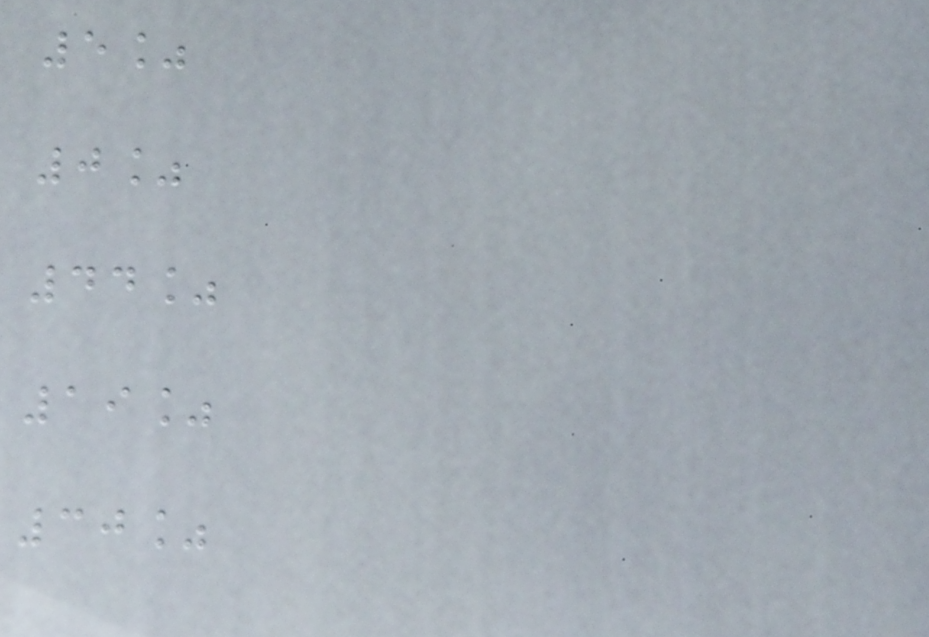5%
0%
44%
19%
30%
